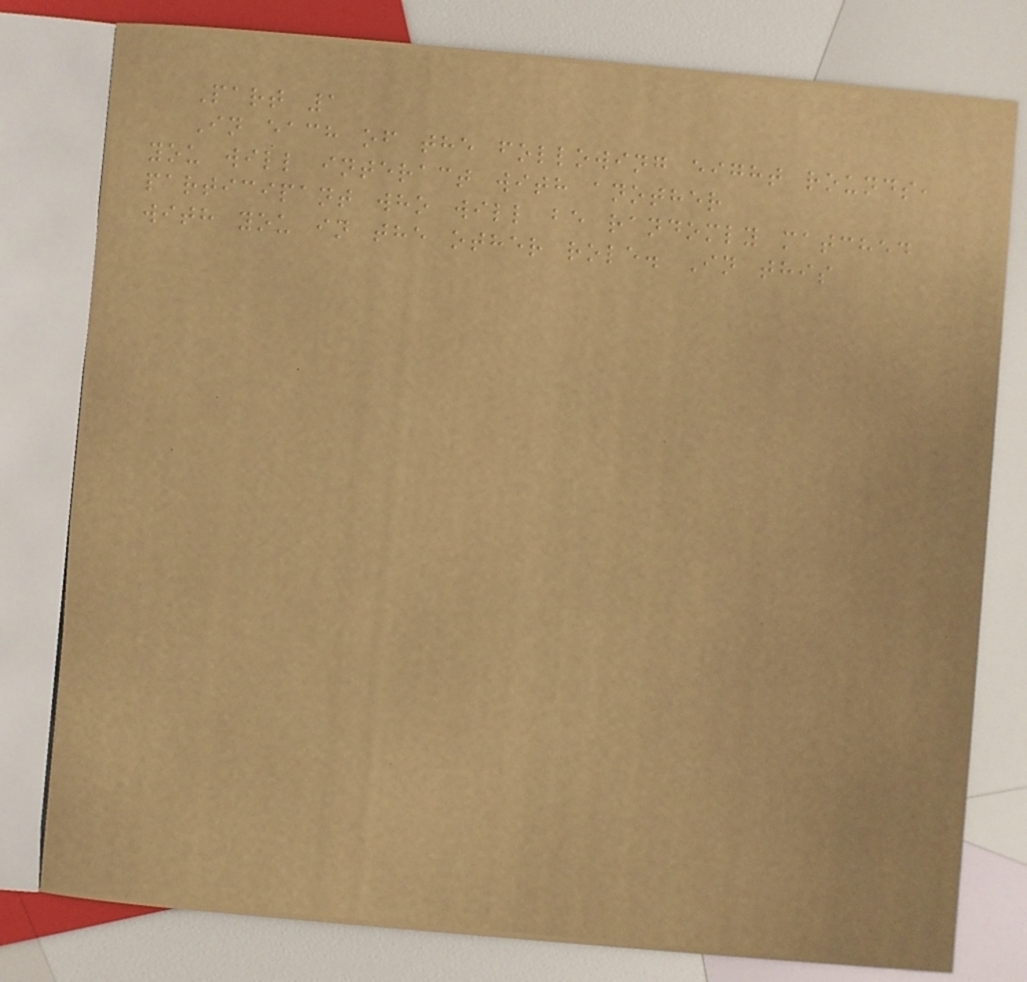Part 1
In each of the following eight rounds,
you will interact with another
participant who will be randomly matched
with you in the other role. In this
